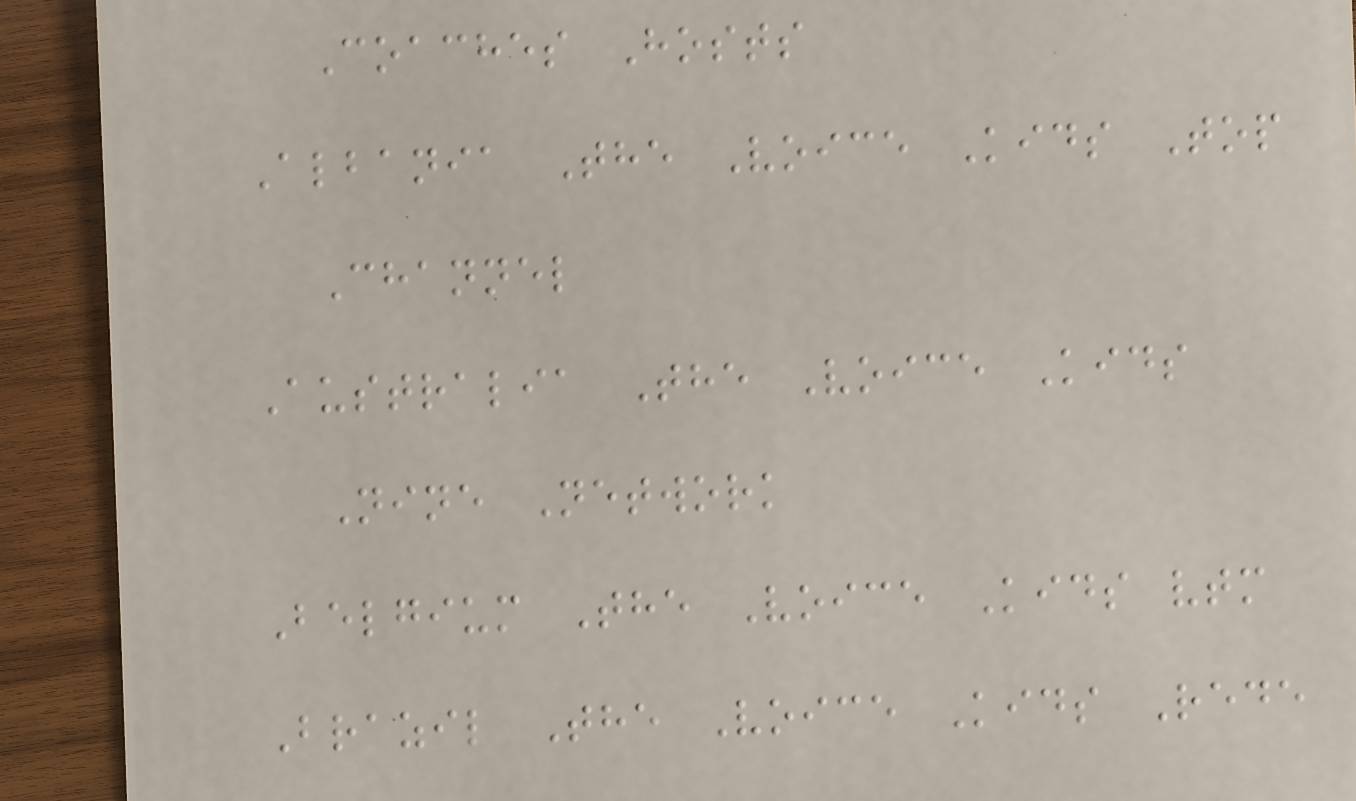Coaches Hosts
Albania The Voice Kids Top
Channel
Australia The Voice Kids
Nine Network
Belgium The Voice Kids vtm
Brazil The Voice Kids Rede
